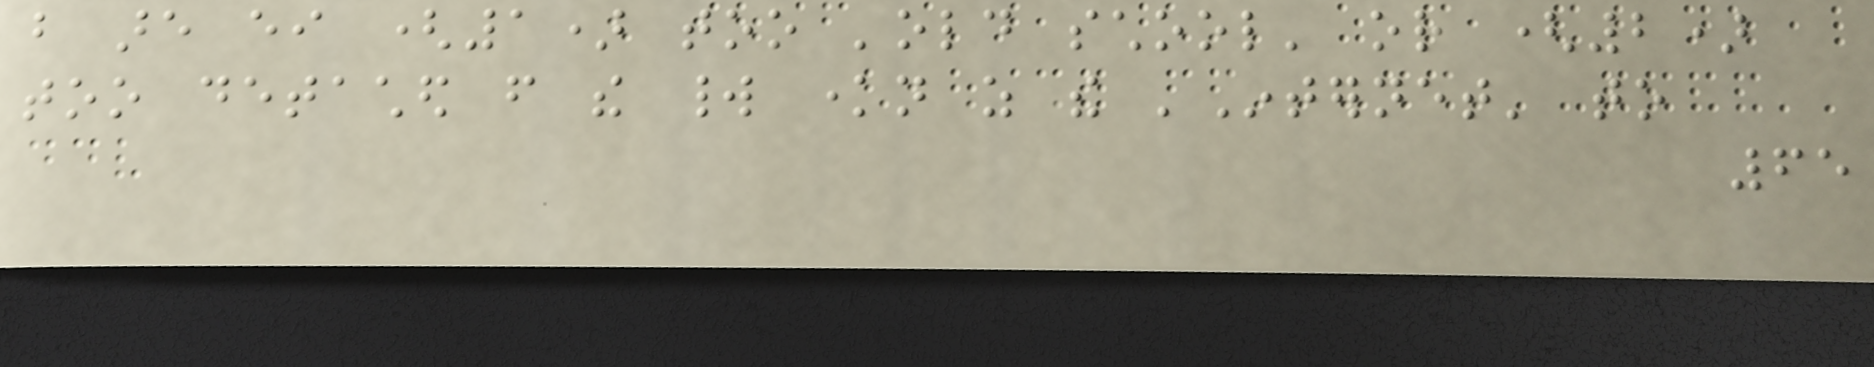but are either (1) too 'old school' or (2)
too detached from the world known as the 'Internet' to
65
